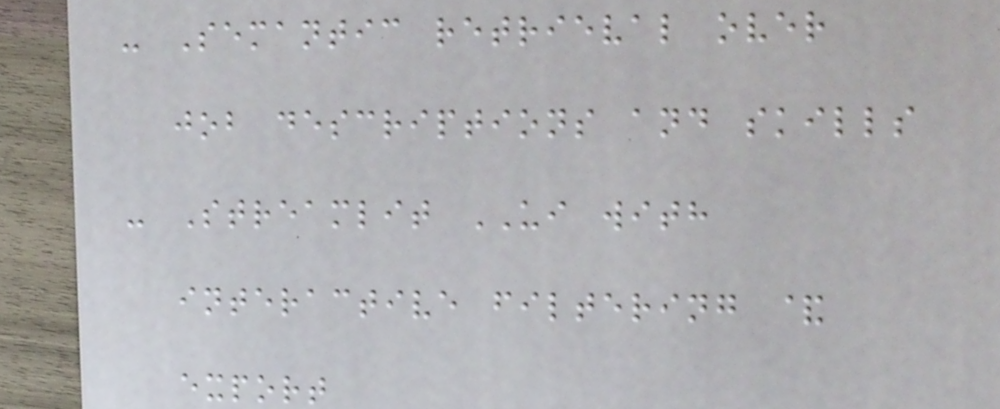- Semantic retrieval over
job descriptions and skills
- Streamlit UI with
interactive filtering &
export
